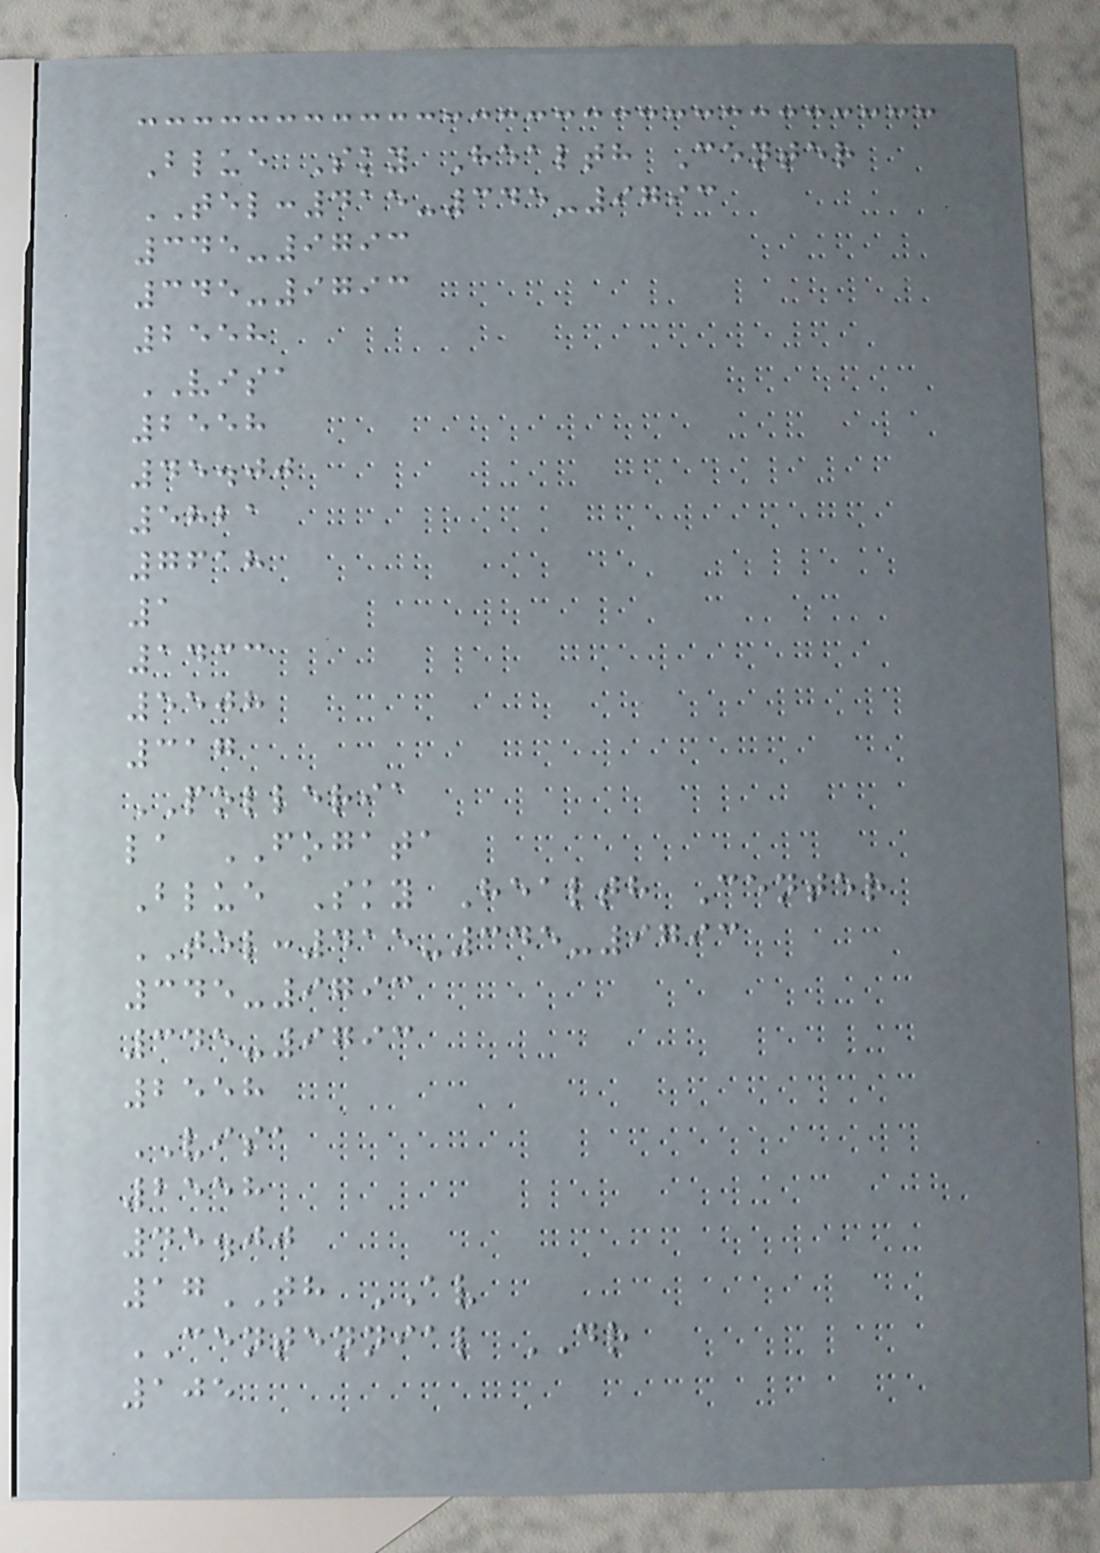Blue Sky Health Center
TEL:415-345-9793
345-9793
345-9793
2558
VISA
2558
45.00
5821
7618
1
1433
5508
317
POLLERIA
la FOGATA
Blue Sky Health Center
TEL:415-345-9793
345-9793
345-9793
2558
VISA
2558
45.00
17TH AV
CENTENNIAL DR
105
